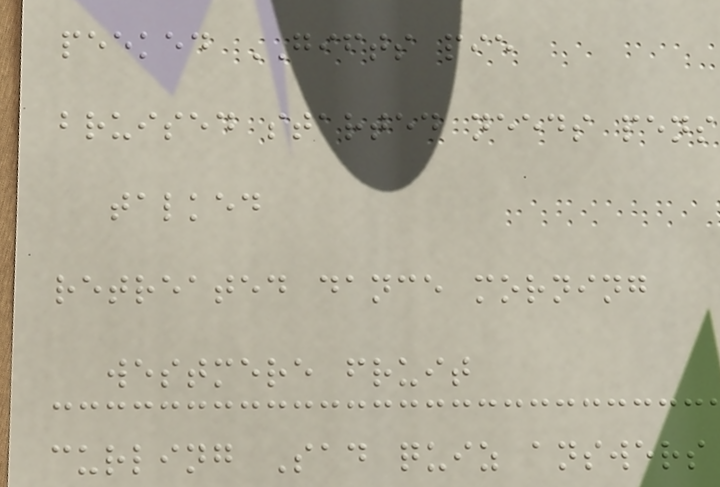peeked GIFTS pie
bruised started needs pens
talked
retreated dance morning
westmere fruit
curling Sad quiz answers
